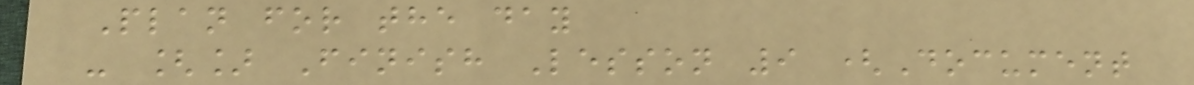Plan for the day
- [] Finish Lesson 9 (Document
